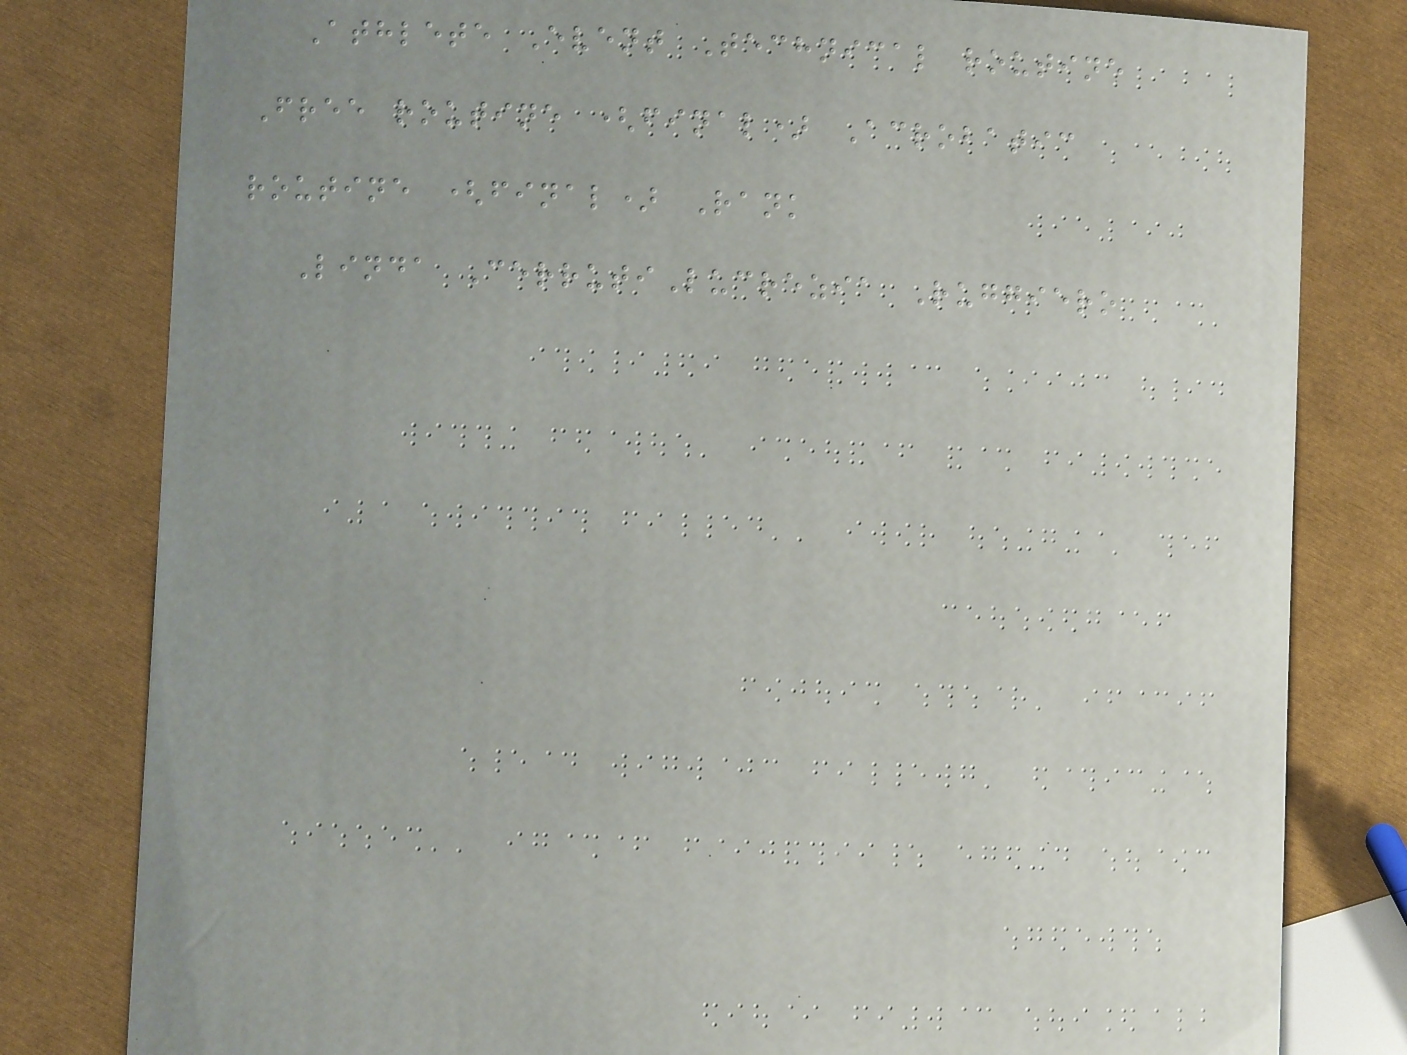Athlete Event Technical routine
Free routine (final) Acrobatic
routine (final) Rank
Linda CerrutiLucrezia Ruggiero
